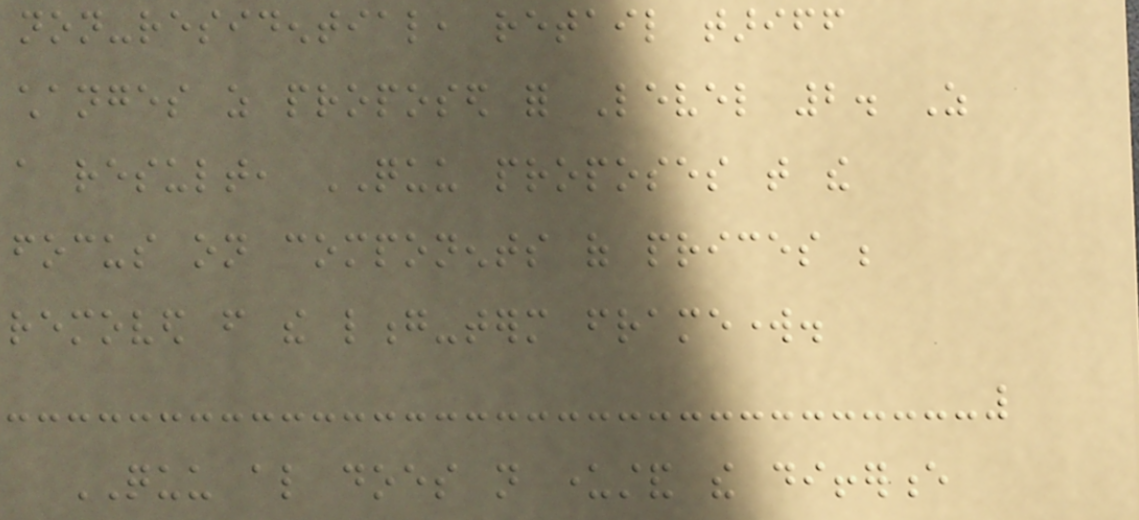non-residential, retail tariff
changes as proposed for Level 2. As
a result, QUU proposes that the
focus on components of prices be
removed from the long-term framework.
QUU also does not understand the difference
